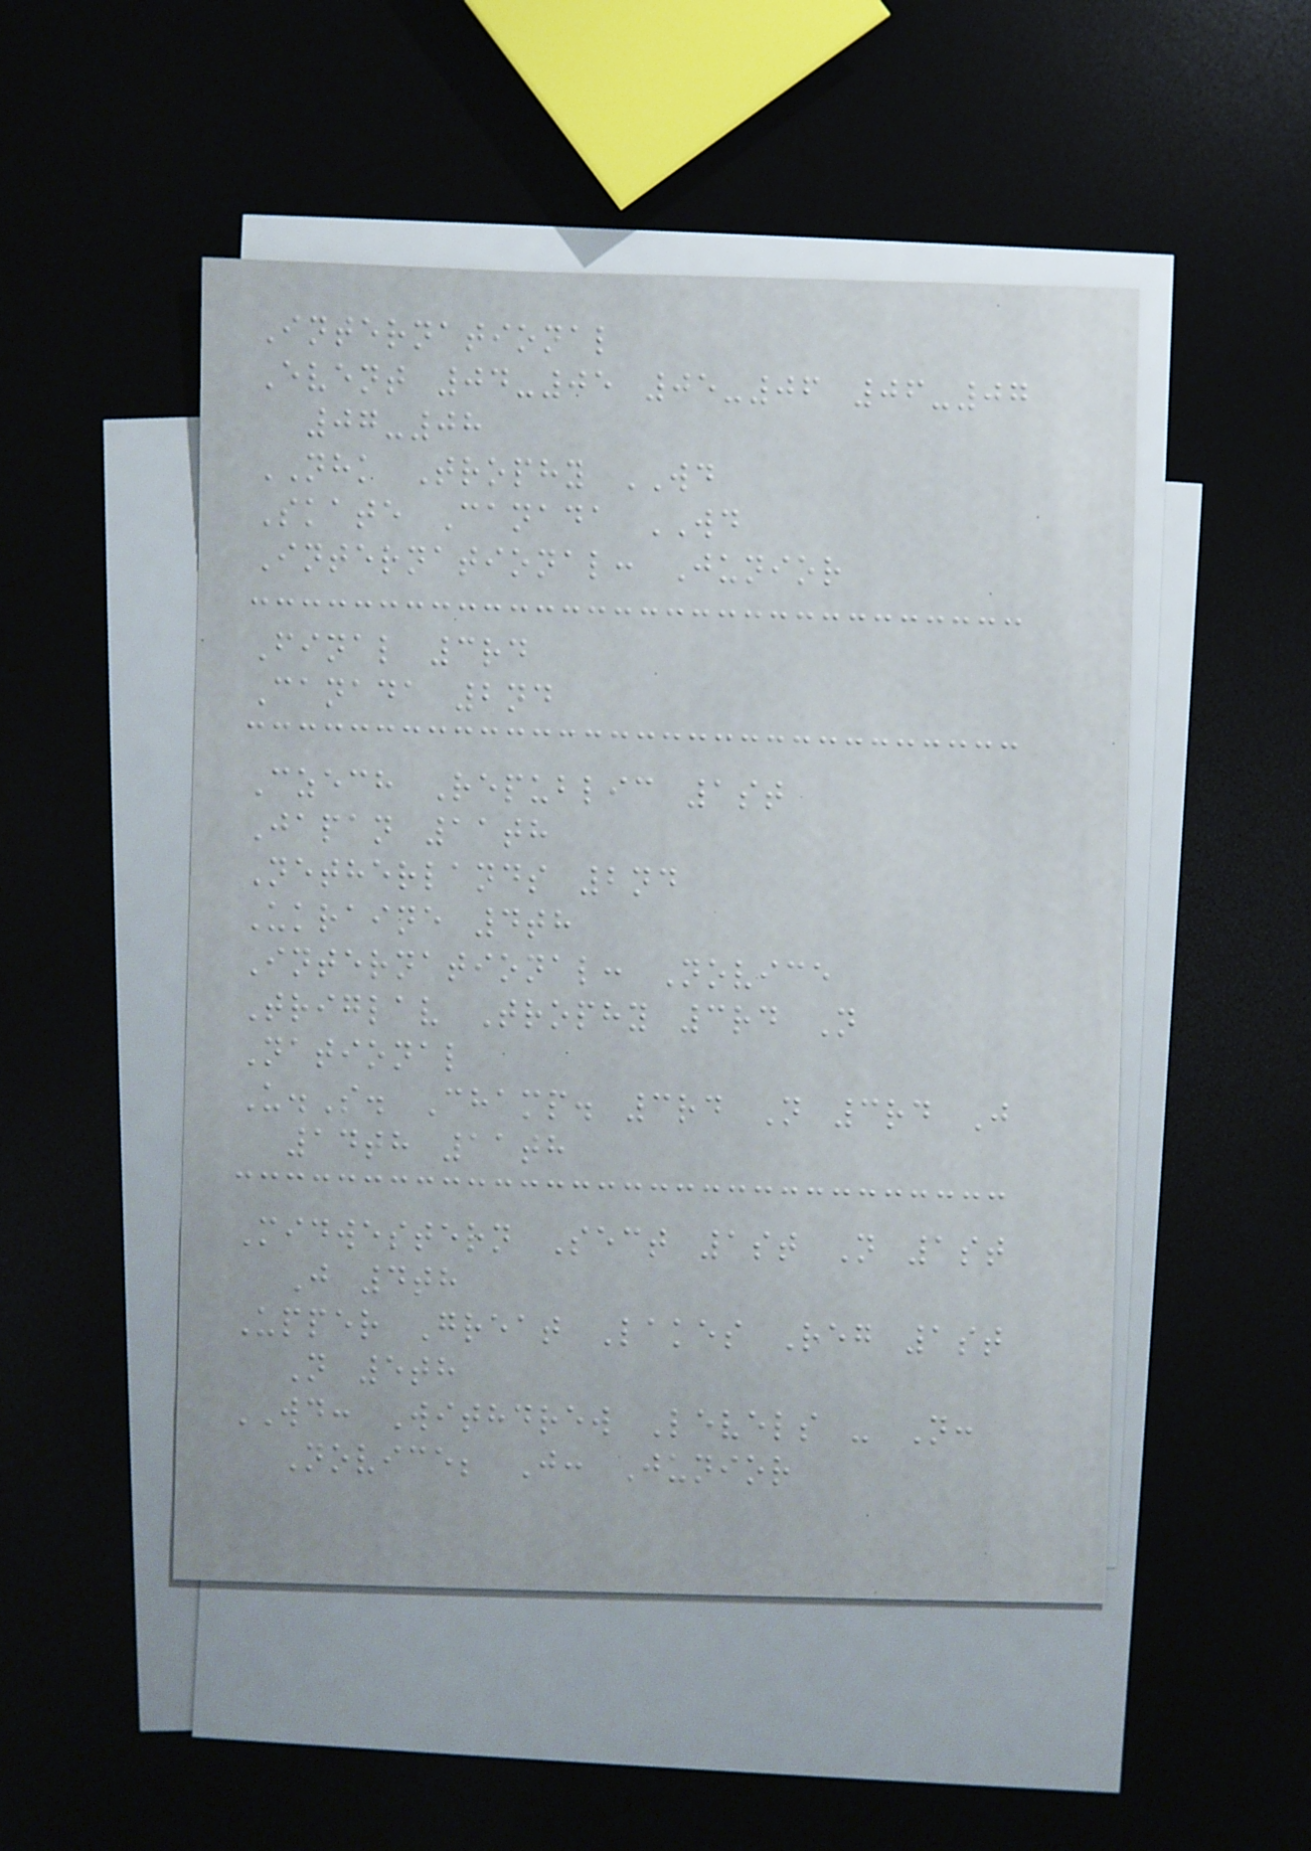International
Event 04-05 05-06 06-07
07-08
NHK Trophy WD
Skate Canada WD
International: Junior
Final 3rd
Canada 2nd
Czech Republic 1st
Japan 11th
Netherlands 2nd
Ukraine 4th
International: Novice
Triglav Trophy 3rd N
National
U.S. Champ. 3rd N 3rd J
14th 11th
Midwestern Sect 1st N 1st
J 4th
Upper Great Lakes Reg 1st
N 5th
WD: Withdrew Levels - N:
Novice; J: Junior
